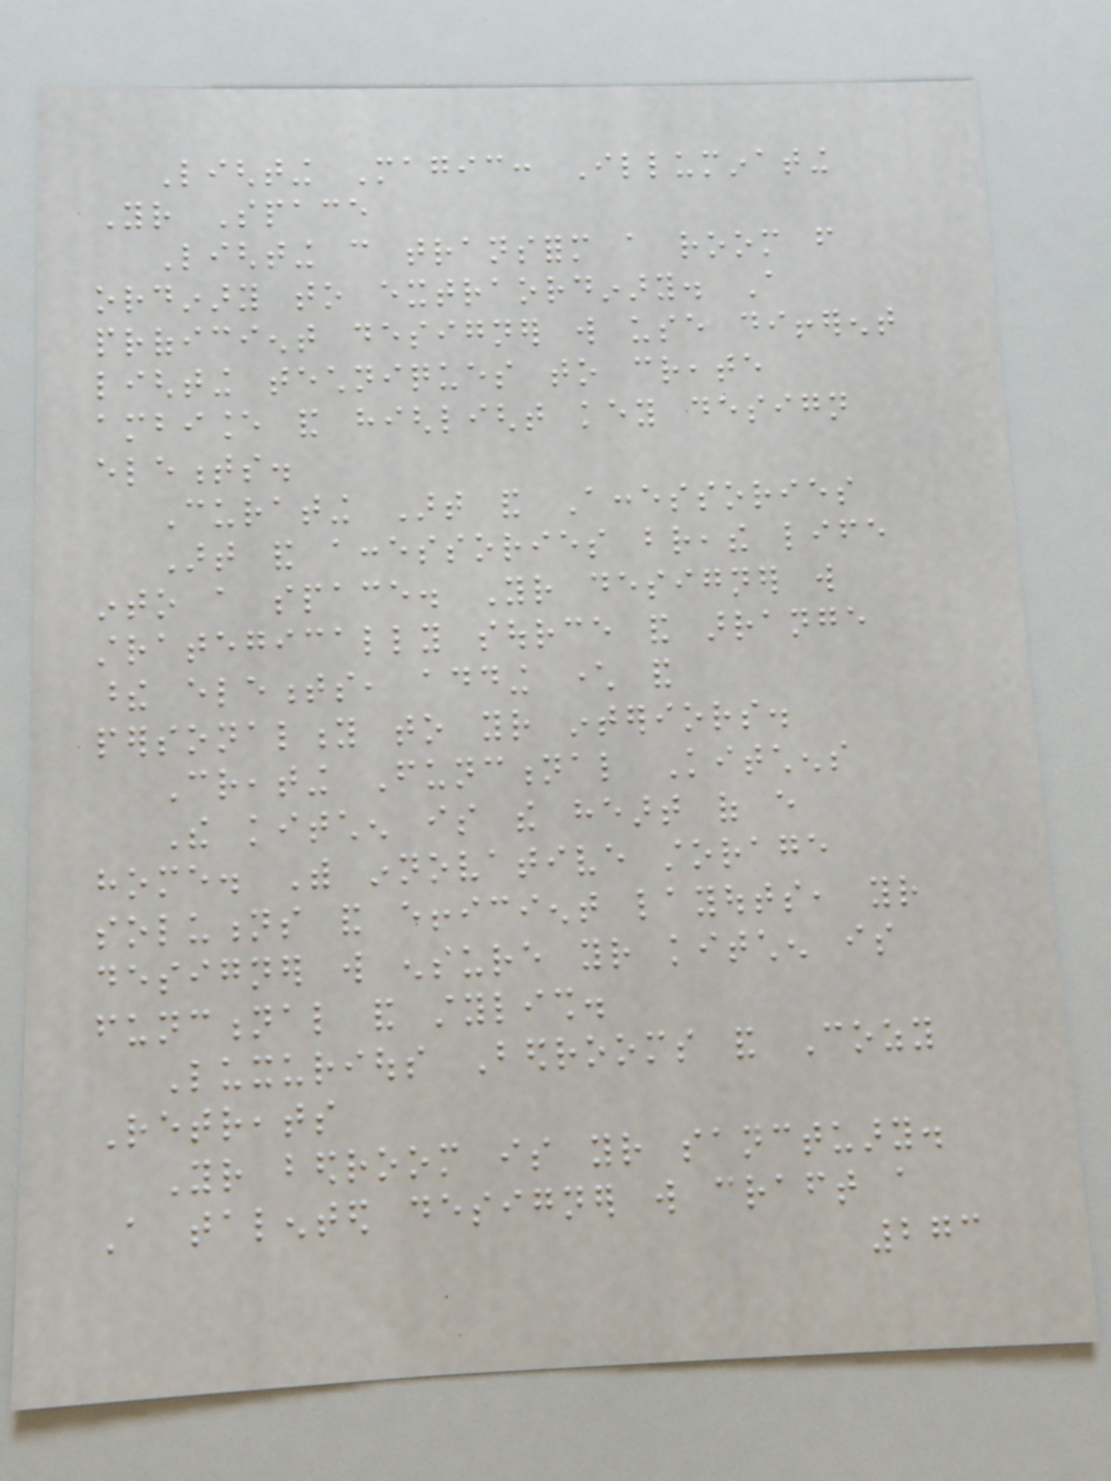Lighting Magic: Illuminating
Your Space
Lighting can transform a room from
ordinary to extraordinary. A
proficient designer will use different
lighting techniques to create
ambiance and highlight key design
elements.
Curating Art and Accessories
Art and accessories breathe life
into a space. Your designer will
strategically source and arrange
these elements, adding character and
personality to your interiors.
Creating Functional Kitchens
The kitchen is the heart of every
home. With innovative storage
solutions and efficient layouts, your
designer will ensure your kitchen is
functional and stylish.
Luxurious Bedrooms and Cozy
Retreats
Your bedroom is your sanctuary.
A talented designer will craft a
273
